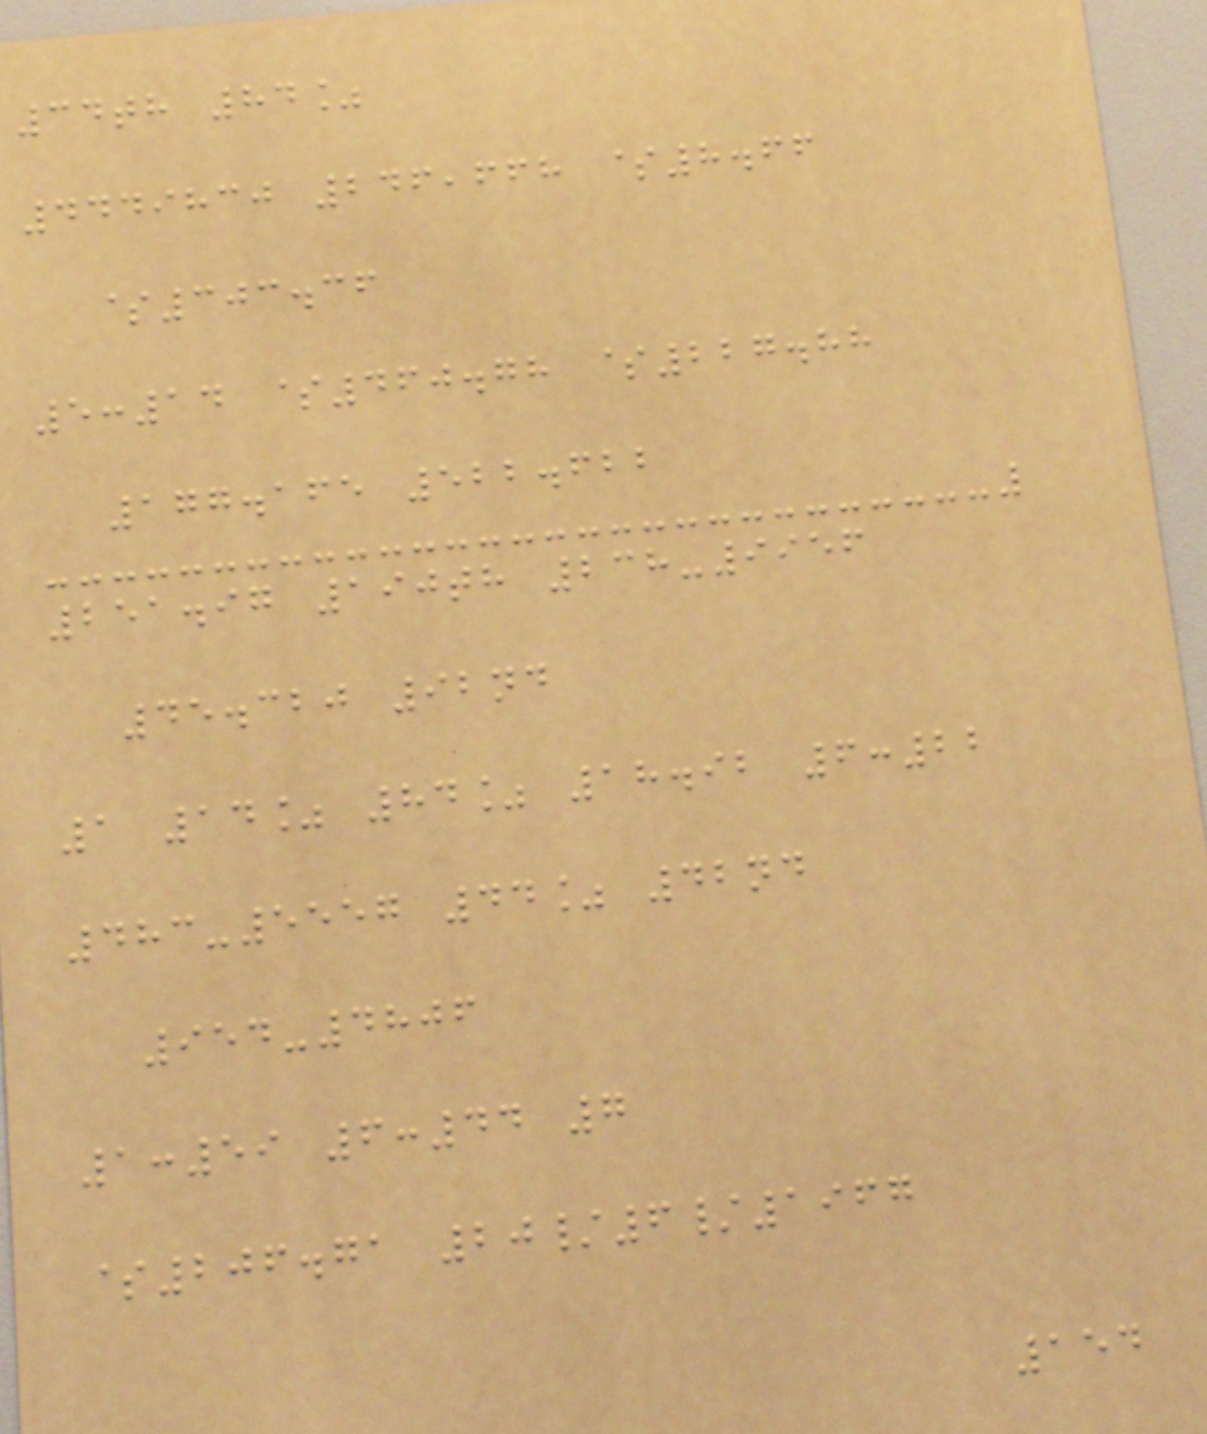34th 84%
4449830 246,668 $8.66
$303.36
5:14 $460.78 $227.88
177.165 522.622
251.97 190th 238-9956
45.320 92nd
1 14% 84% 18.92 6:22
483-5557 44% 42nd
954-4806
1:59 6:44 7
$206.71 20/6/1967
154
